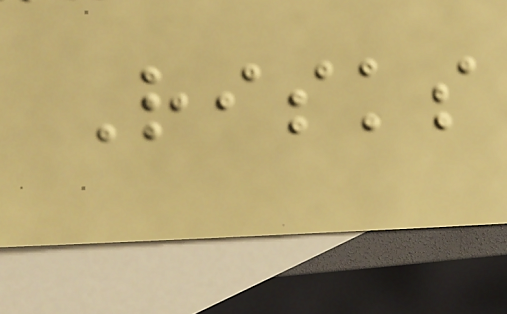Risks
